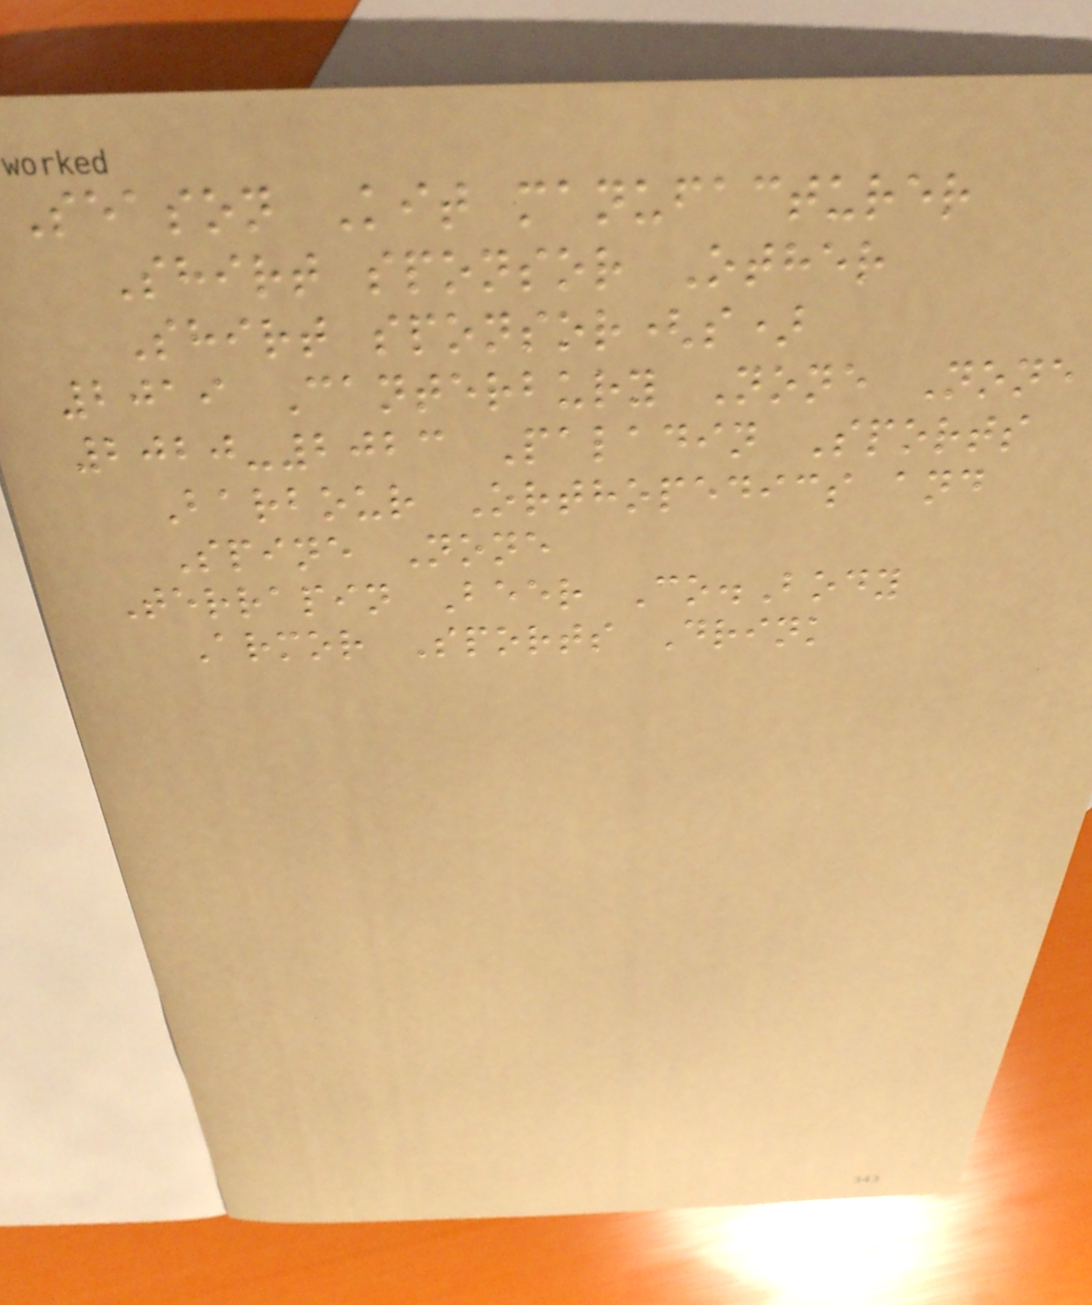Season Kit manufacturer
Shirt sponsor Other
Shirt sponsor(s)
2019 Canterbury None None
2020-2023 Paladin Sports
Barbour Orthopedics and
Spine None
Terrapin Beer Co.Body
Armor Sports Drink
